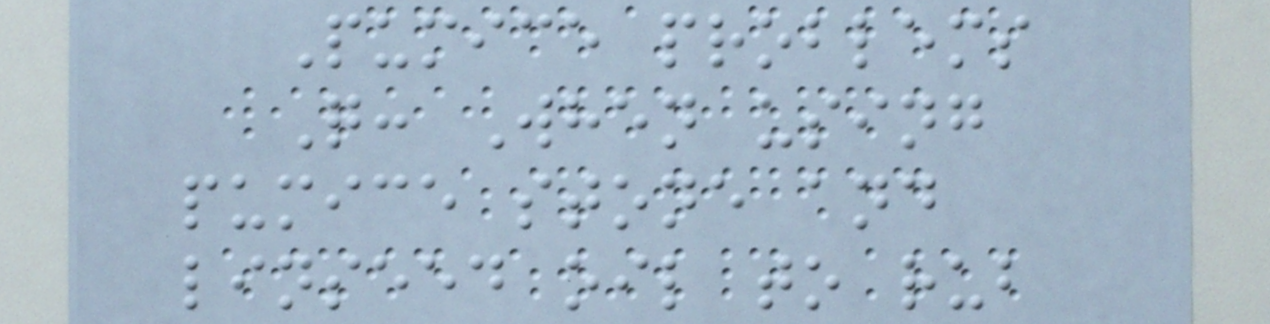Pumice problems
Q: When using
pumice stone and
linseed oil to rub
